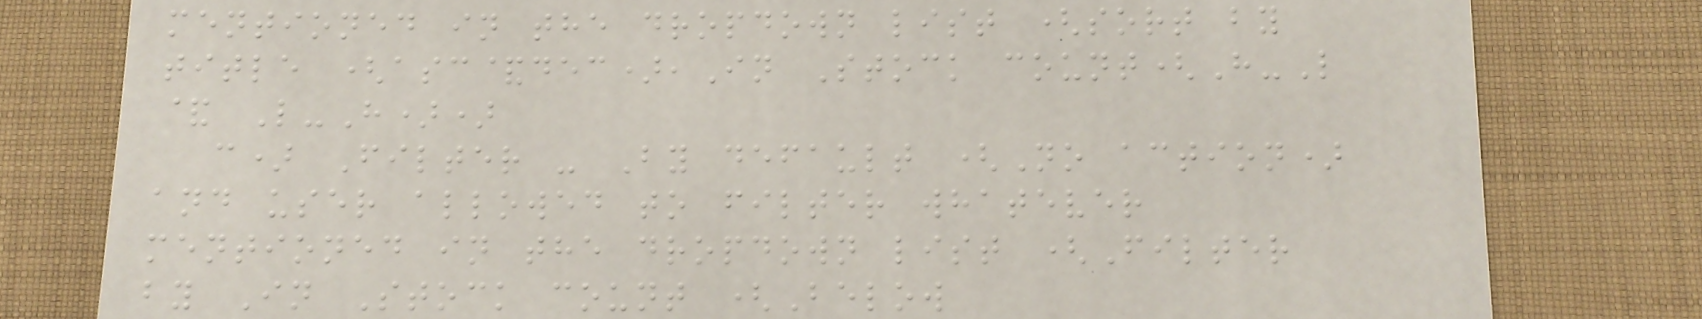mentioned in the dropdown list (sort by
title (asc&dec),In Stock count(H-L
& L-H))
c) Filter - By default (No action)
and user allowed to filter whatever
mentioned in the dropdown list (Filter
by In Stock count (Below
